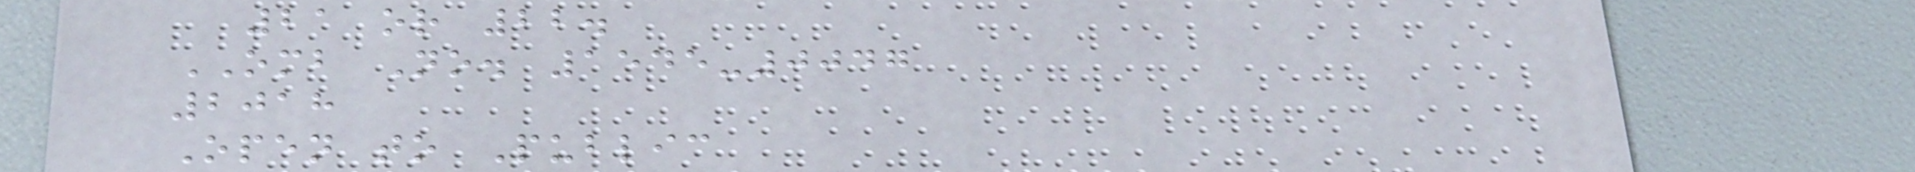21 or 22.
OMB No. 1545-0047
2018
Open to Public
